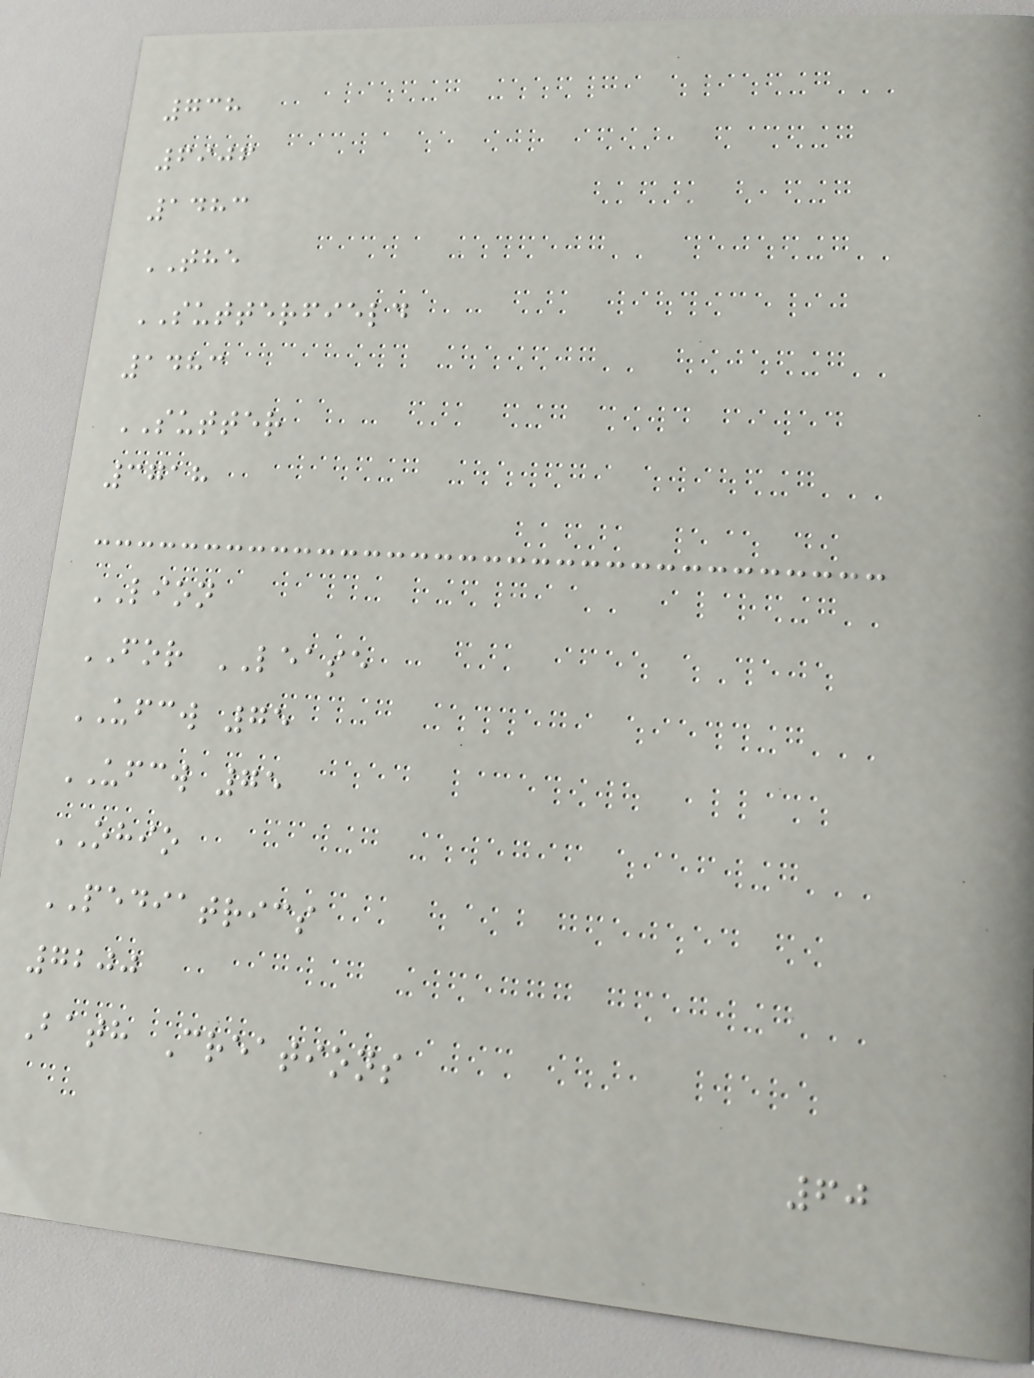738
6906
1483
THE
SUTTERFIELD
1483
SUTTER
3718
LION
FOR LEASE
UFCW 75
UFCW 75
OHIO
PEDIATRICS
7200
Bath Creations
60
